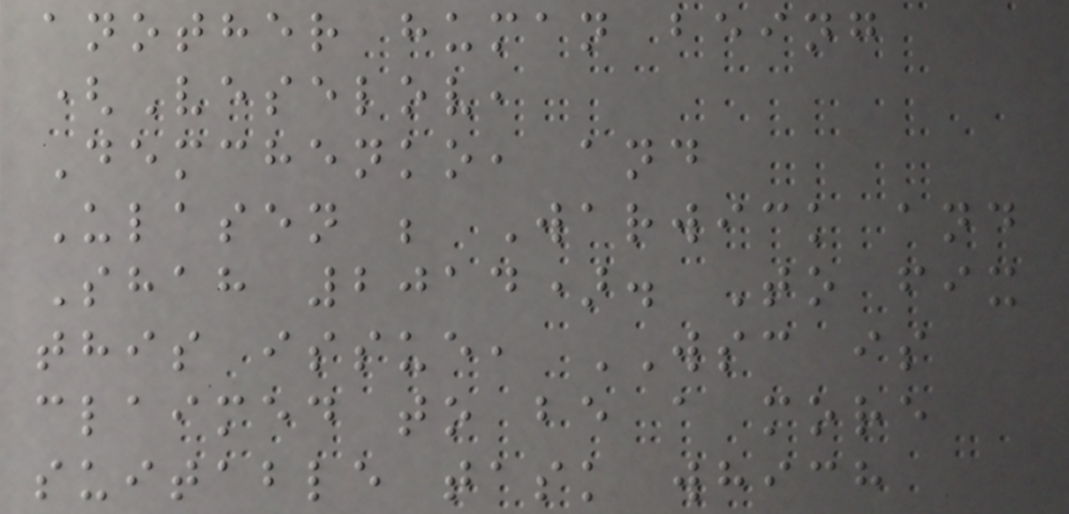another human being
(Veselov,
Demchenko, and
Ulasen ; Warwick and
Shah 2014). To fix
this issue, WSC is
claimed to be a more
suitable task which
